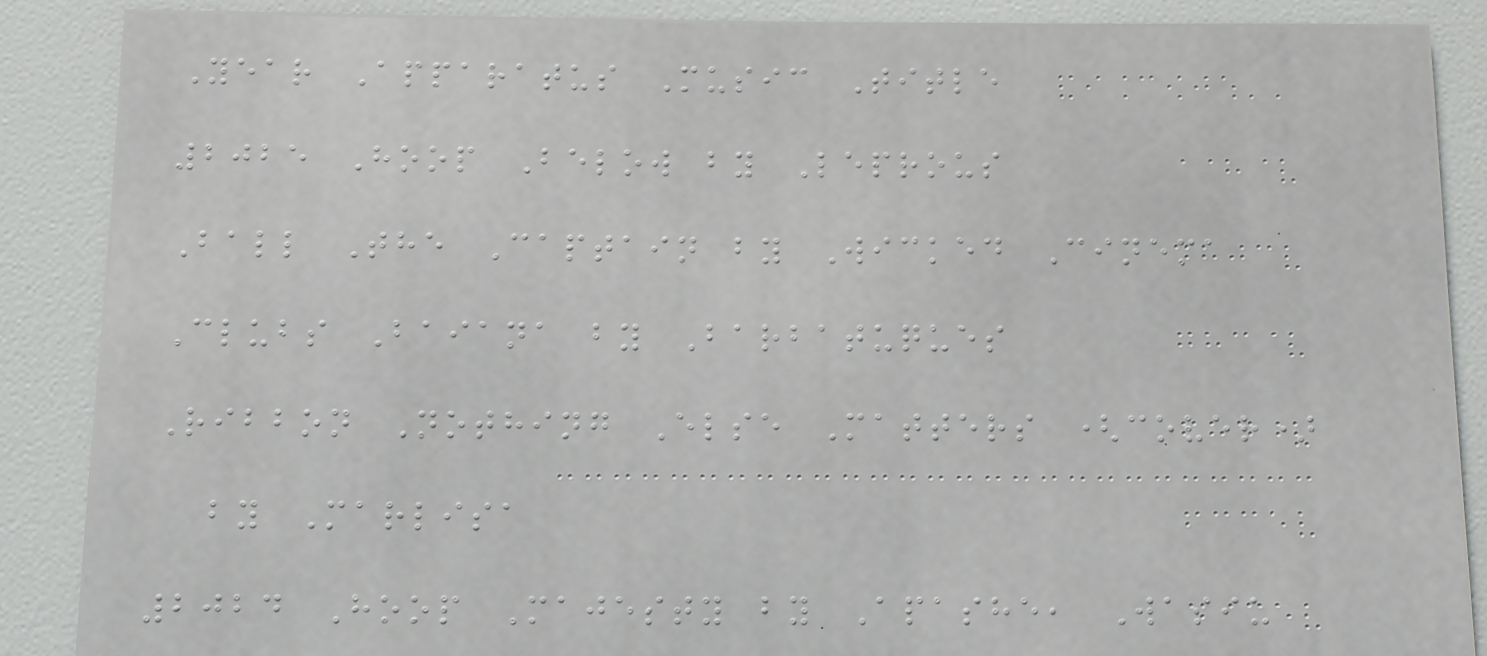Year Apparatus Music Title
2025 Hoop Below by Leprous
Ball The Captain by Wicked Cinema
Clubs Baiana by Barbatuques
Ribbon Nothing Else Matters (cover)
by Marlisa
2024 Hoop Majesty by Apashe, Wasiu
